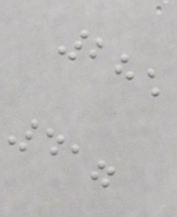285
417
